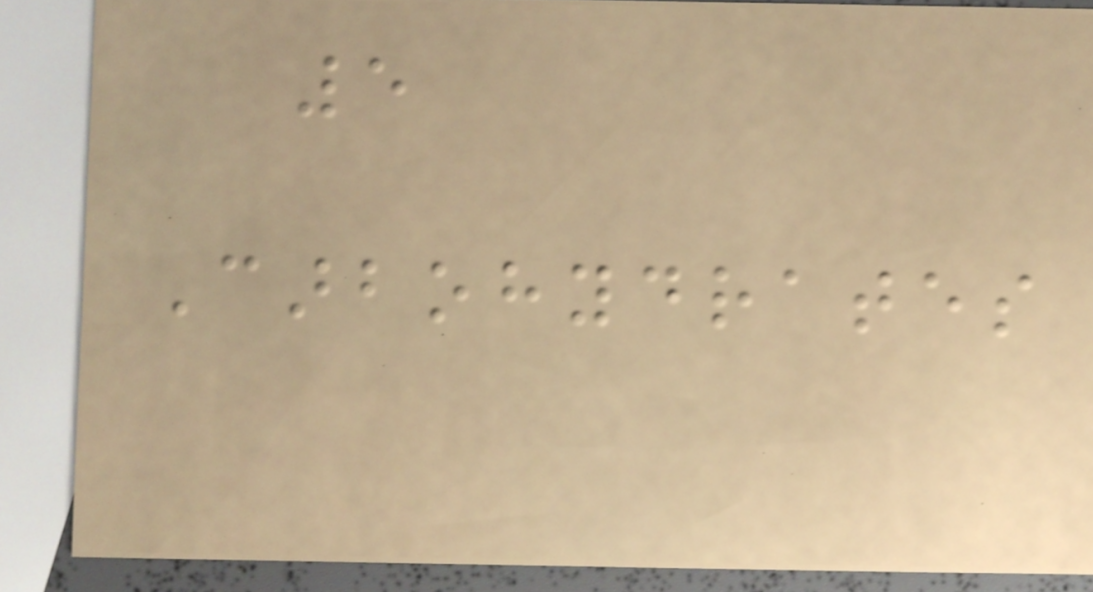5
Carbohydrates
